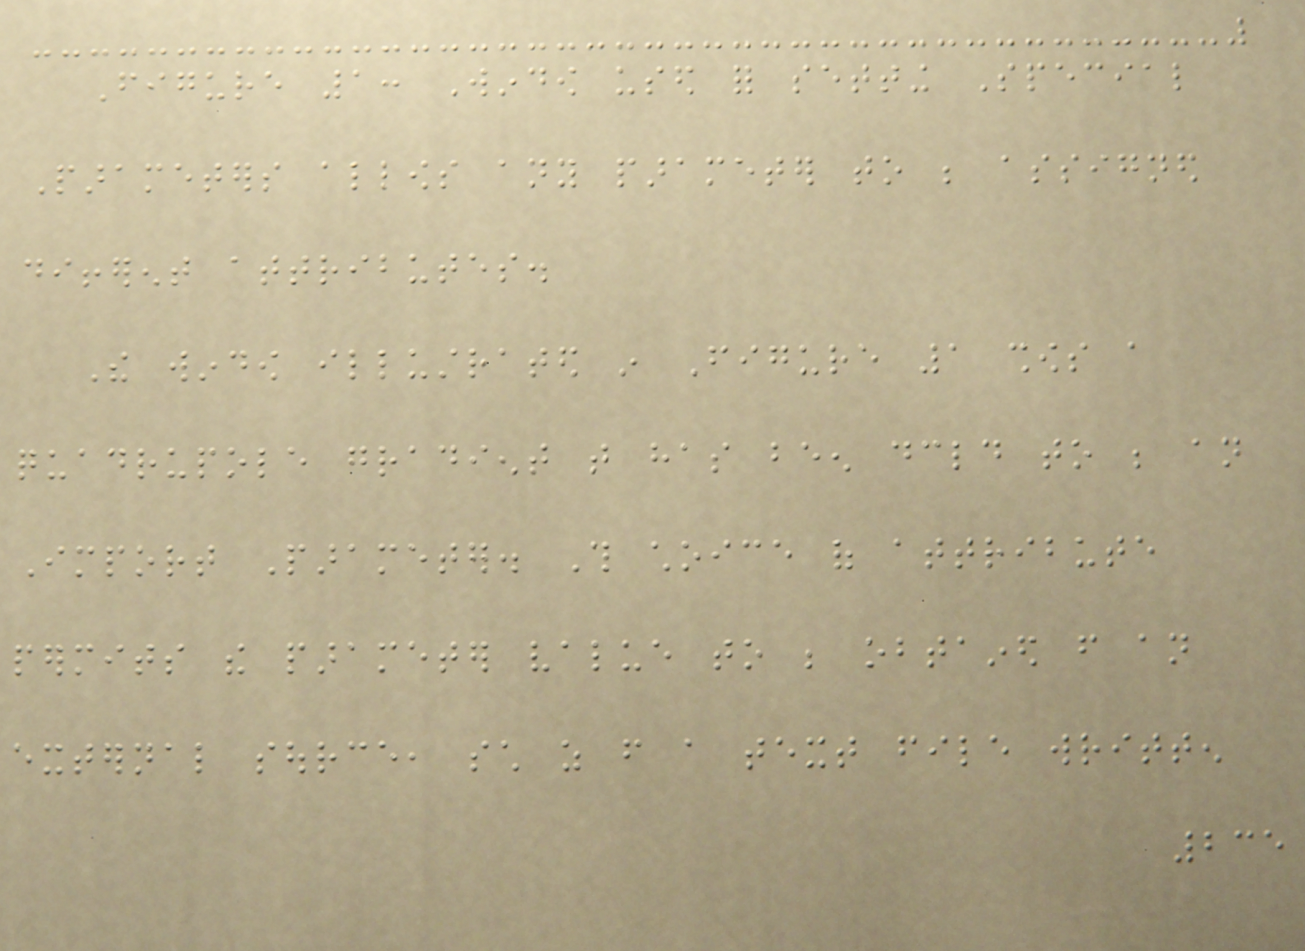Figure 1: Window used for setting Special
Parameters allows any parameter to be assigned
different attributes.
The window illustrated in Figure 1 shows a
quadrupole gradient that has been declared to be an
Import Parameter. This choice of attribute
permits the parameter value to be obtained from an
external source, such as from a text file written
235
